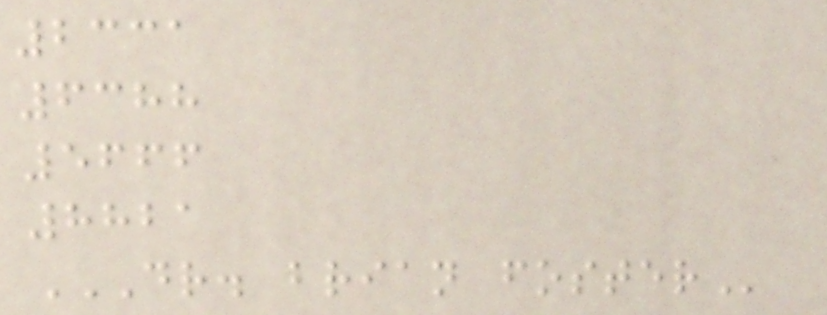2331
6388
5666
8821
DR. BRIAN FOSTER
